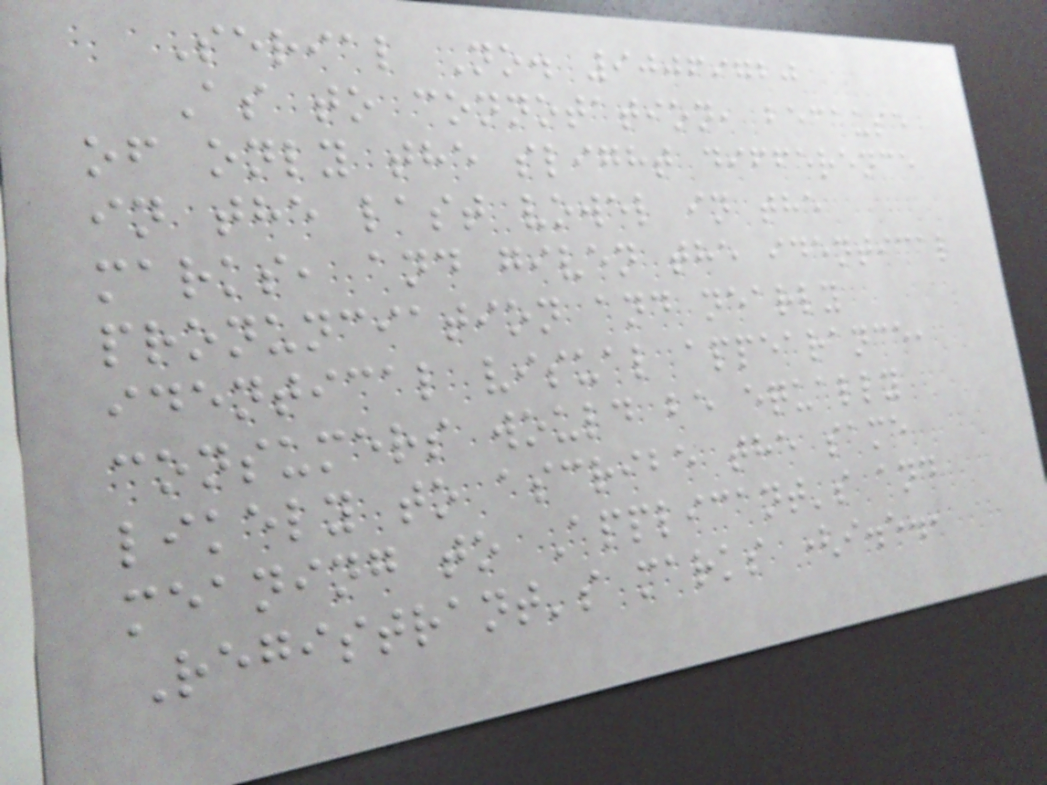Serial No. 90069720
As to connotation, because
of only the slight difference
in the last vowel in the
marks, and given the identical
pronunciation and nearly
identical visual appearance,
consumers would be equally
likely to ascribe the same
meaning to Applicant's and
Registrant's marks (i.e.,
